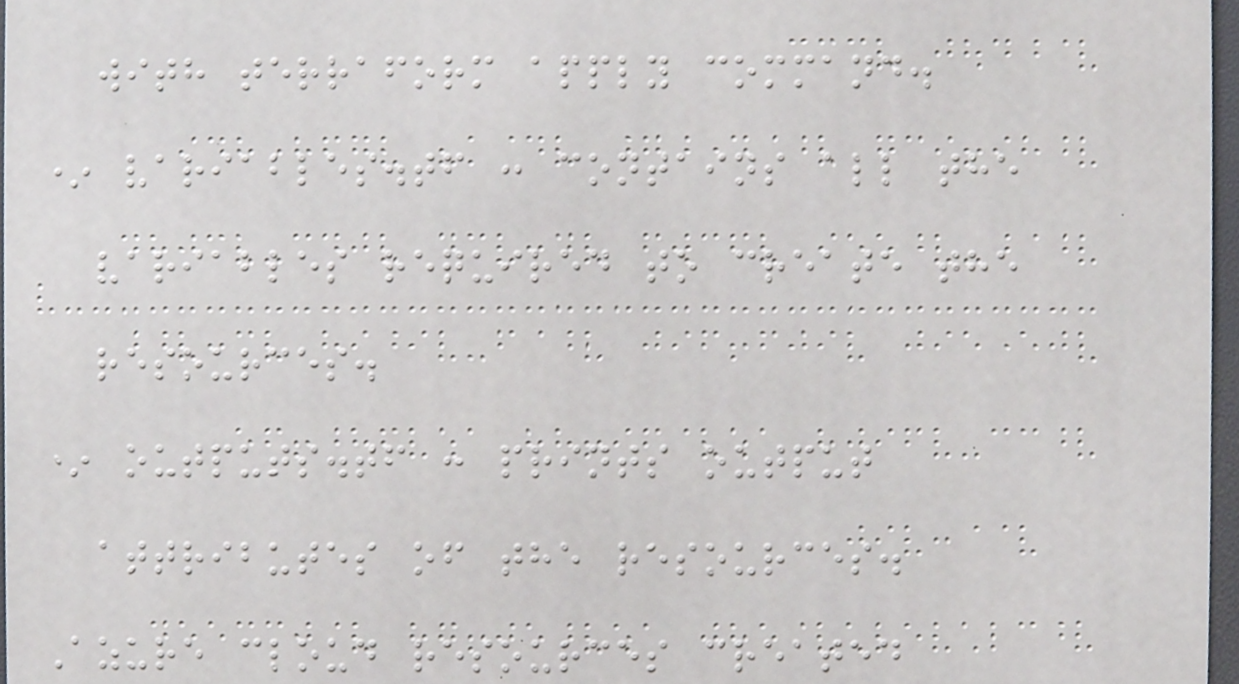with terraform apply command.
* variables.tf : contains all the
variables required to create the
resources.
* outputs.tf : prints output
attributes of the resources.
Azure cloud resources created
